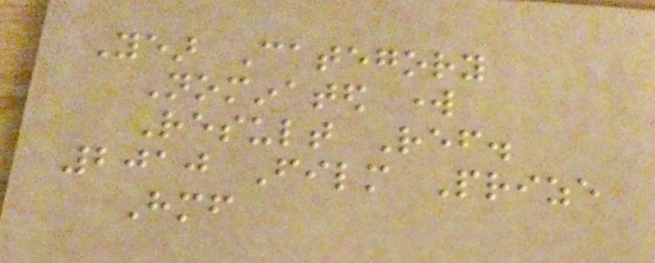Year Category
Nominated work
Result Ref.
2010 Film Prize
Himself
